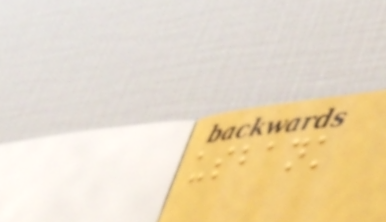usbank
